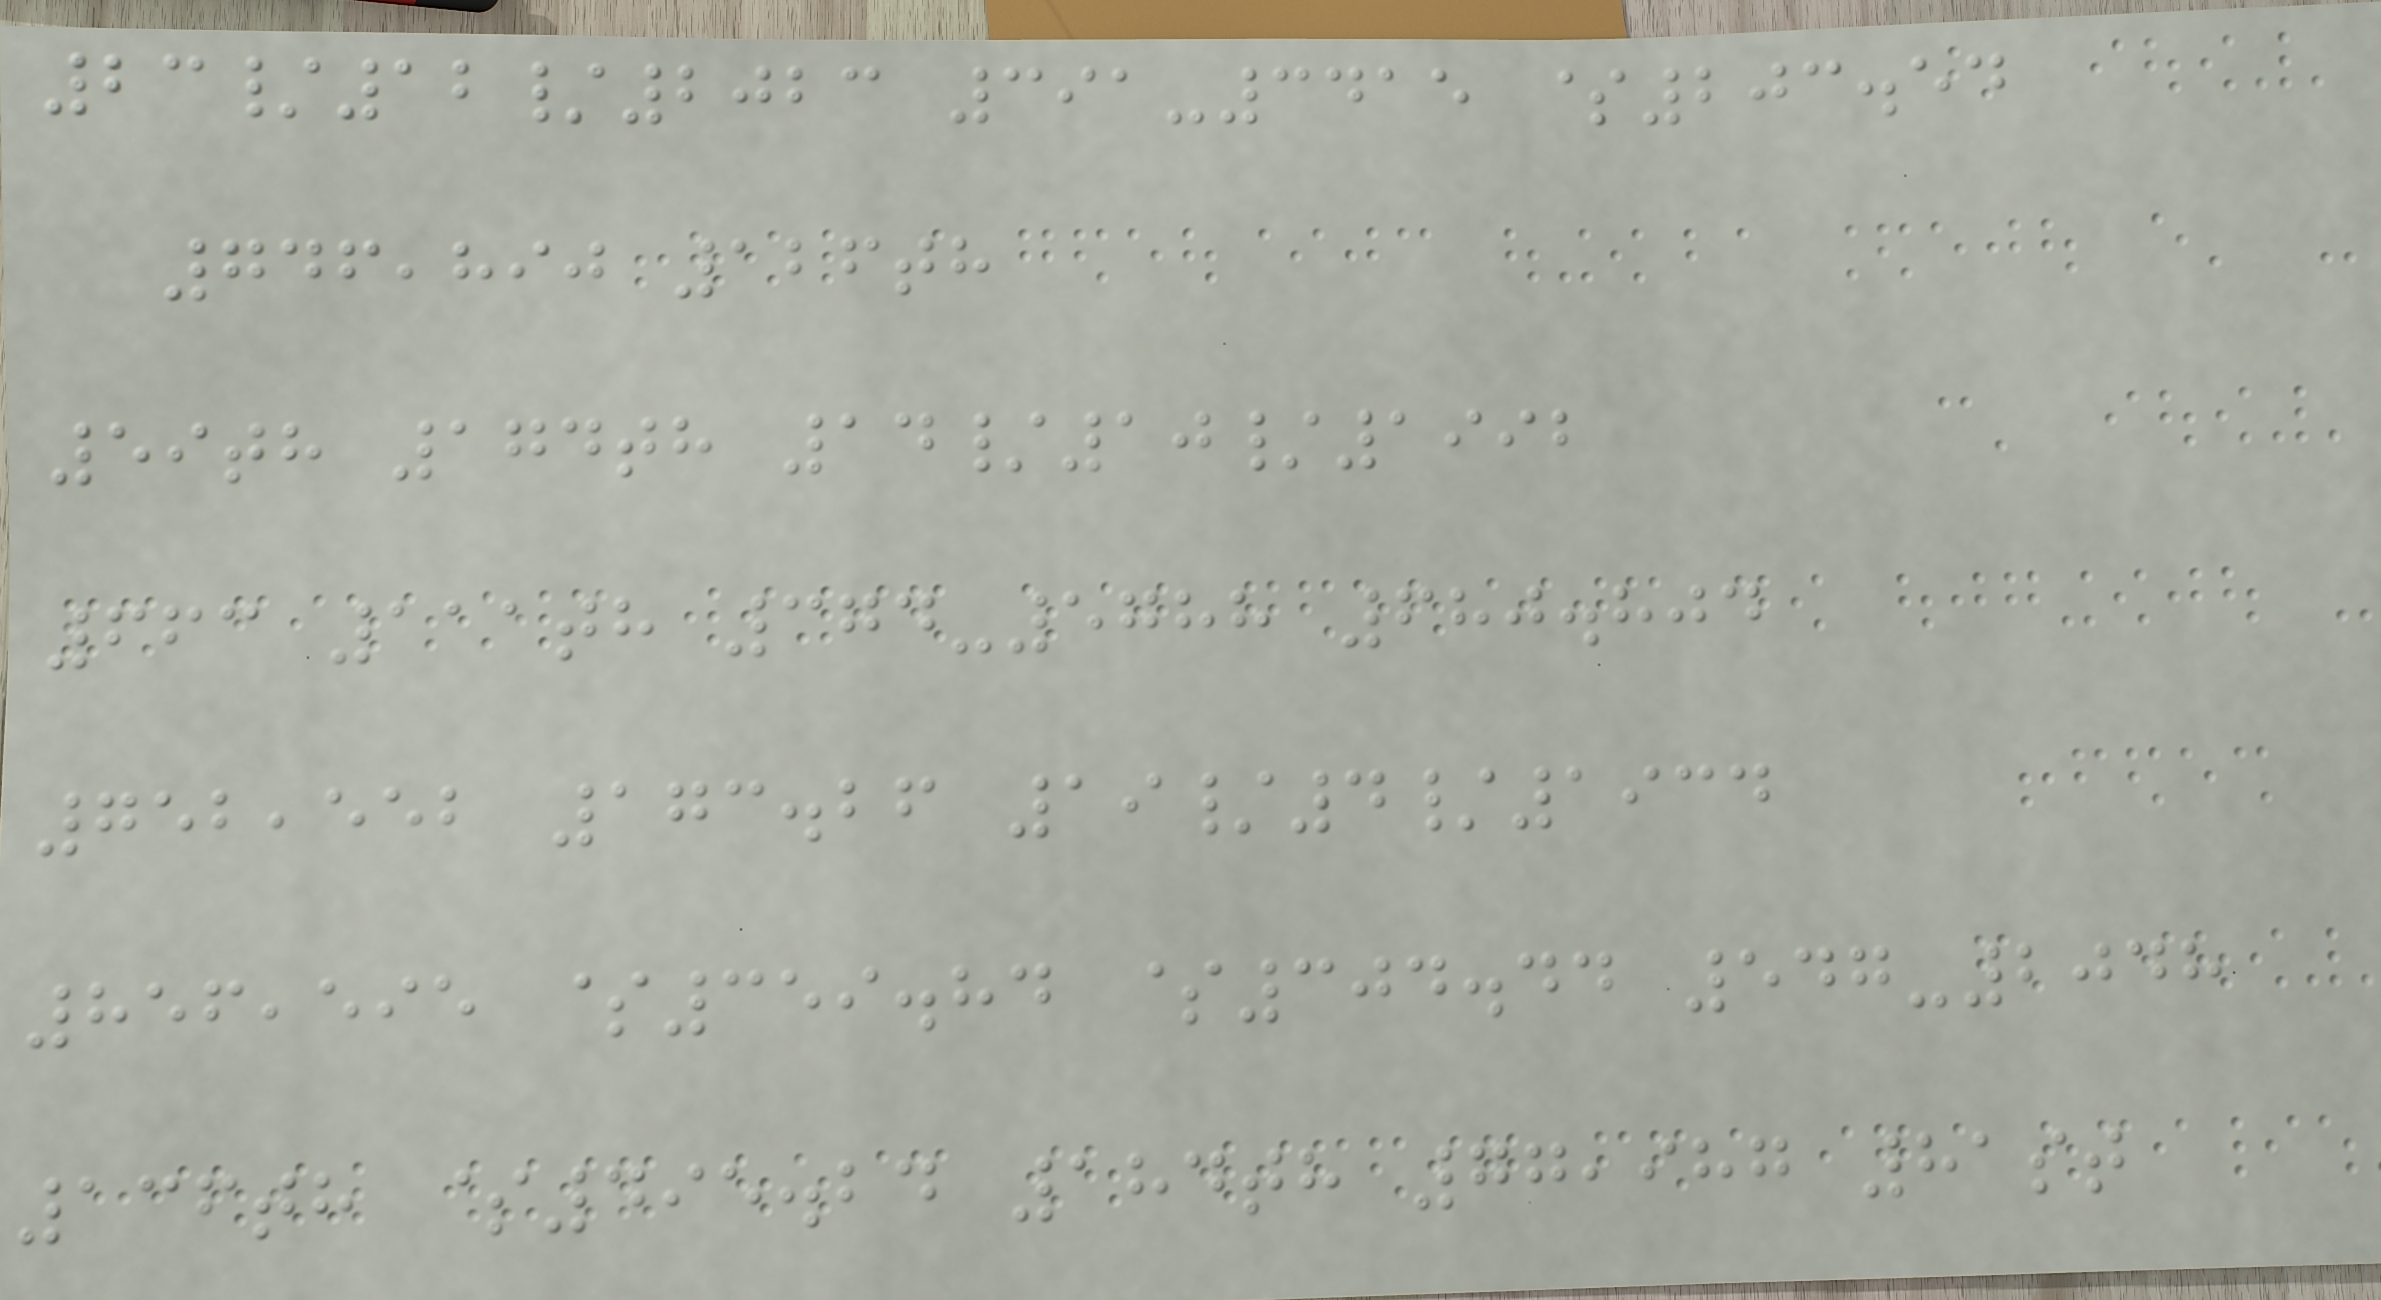23/12/2023 391-3415 $203.54
746,890 126th
59th 174th 14/10/1992
663 111th 374-5788 680.804
752,552 173.26 19/4/1934
856,595 $359.84 $304.44 547-2048
136th $495.24 184th 77,987 81st
